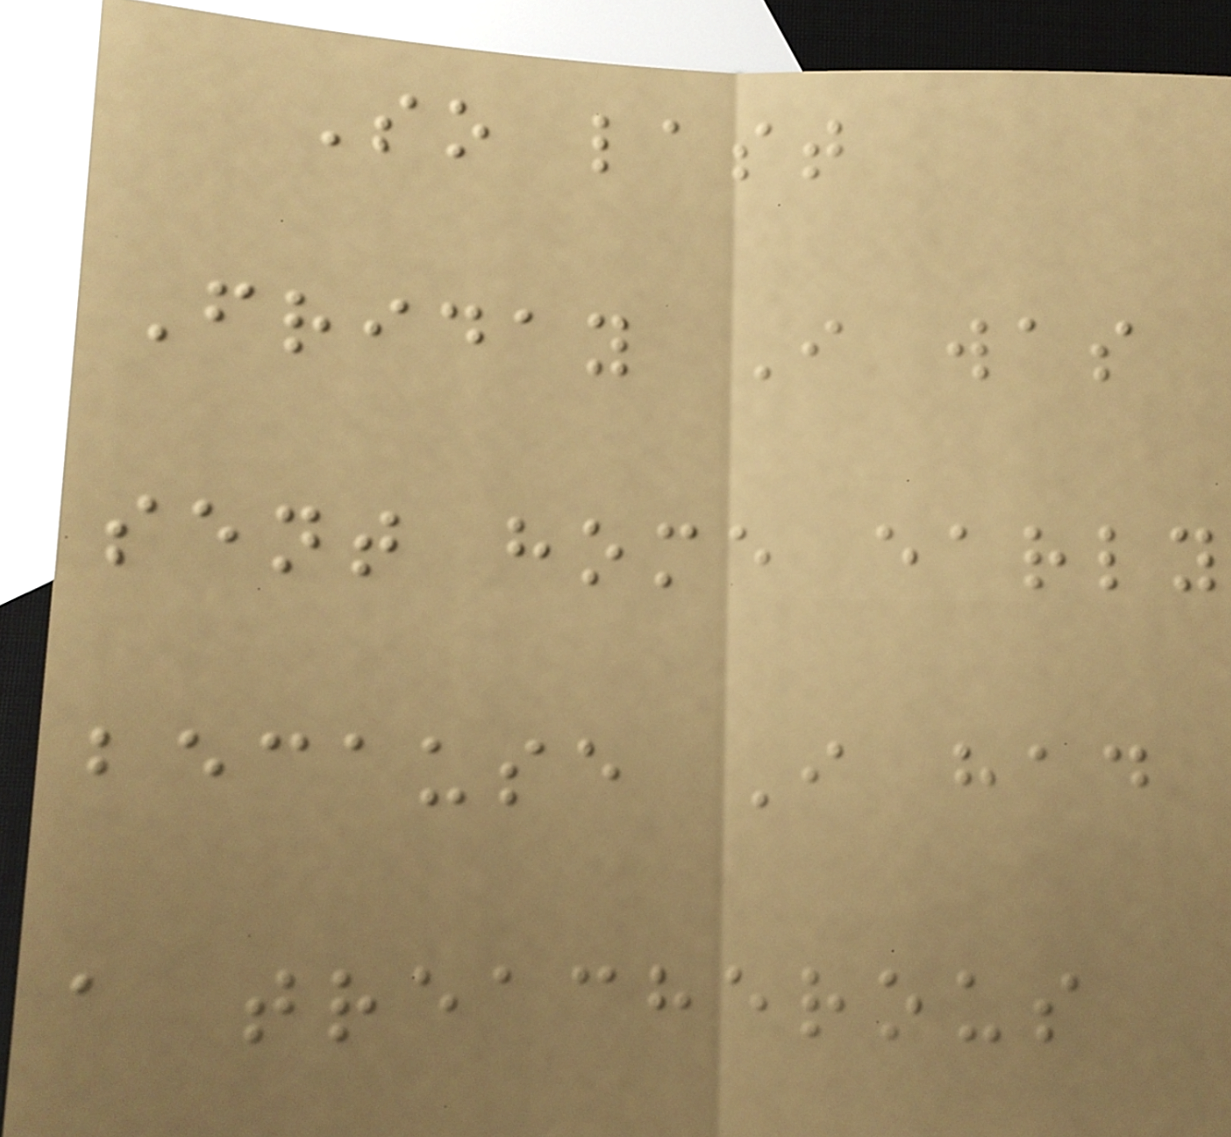So last
Friday I was
sent home early
because I had
a treacherous
